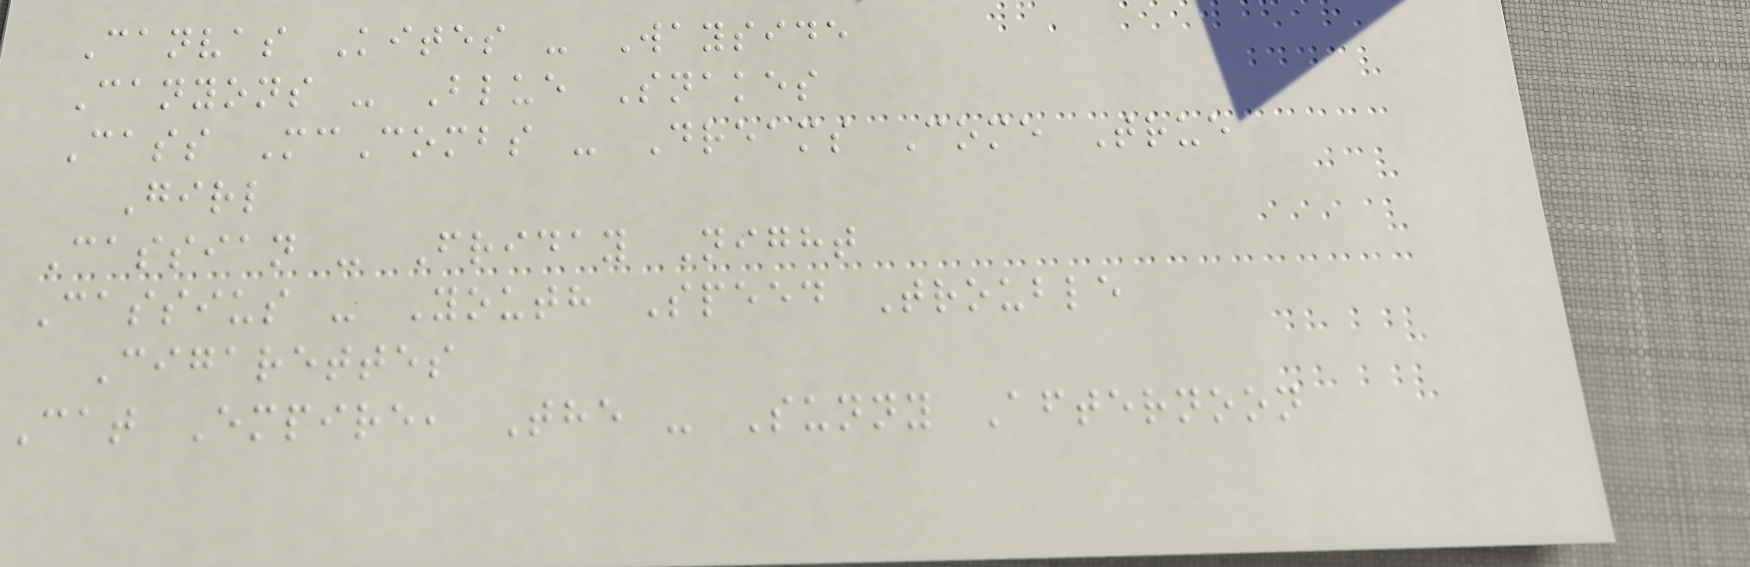Canvas Kites - Wayside
Canyons - Blue Snakes
Cass McCombs - Dreams Come True
Girl
Cassian - Friday Night
Cassius - Youth Speed Trouble
Cigarettes
Cat Empire, The - Sunny Afternoon
